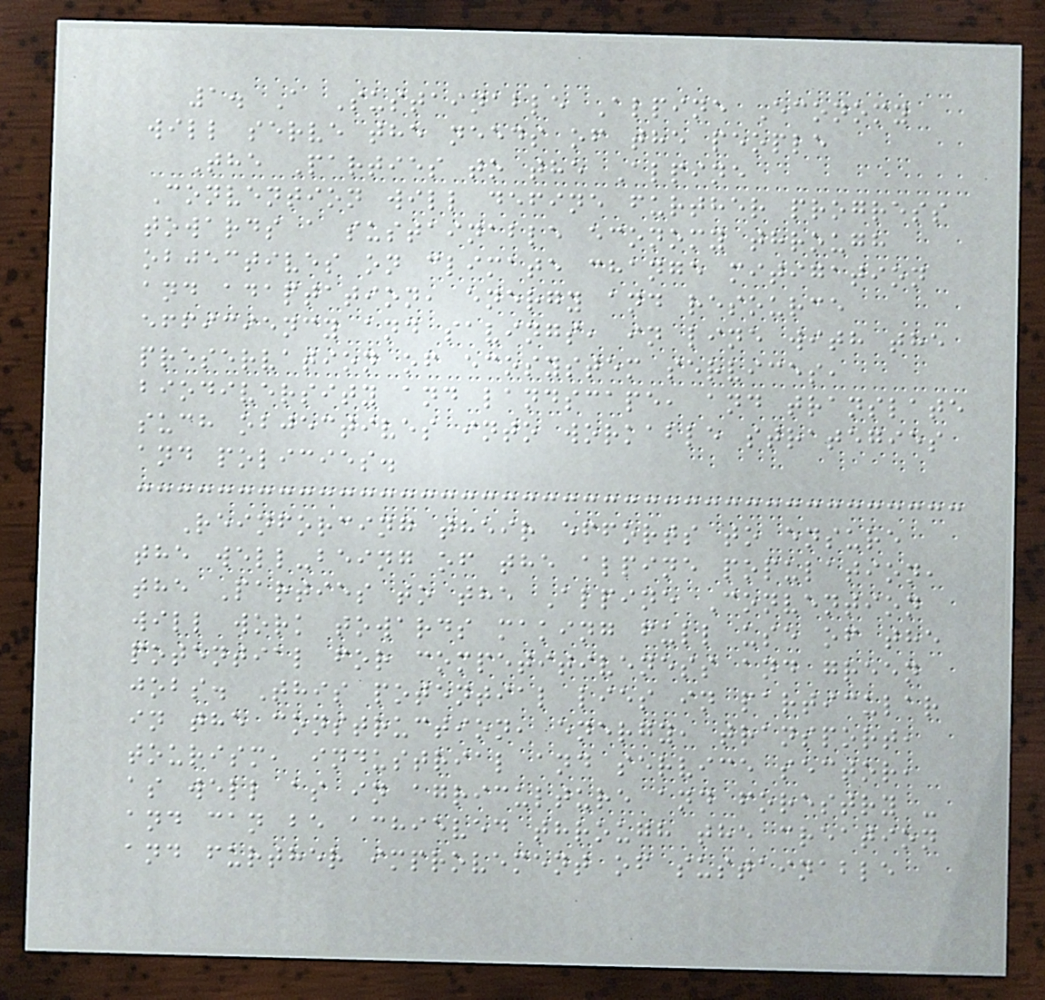1. A Sustainable Alpine Economy
will serve the needs of the people
The Parties to the Alpine
Convention will define further progress
towards a sustainable economy through
objectives on climate change mitigation
and adaptation, energy and resource
efficiency and savings, in line with the
preservation of ecosystem services,
biodiversity and landscape, and translate
such objectives into workable strategies
and policies.
Reinforcing their efforts to ensure
the well-being of the alpine population,
the Parties to the Alpine Convention
will work towards making full use of the
potential for competitiveness and green
jobs. This potential lies in particular
in the construction, energy, transport,
tourism, industrial and service sector,
as well as in agriculture and forestry -
and can be achieved through the creation
and further improvement of sustainable
